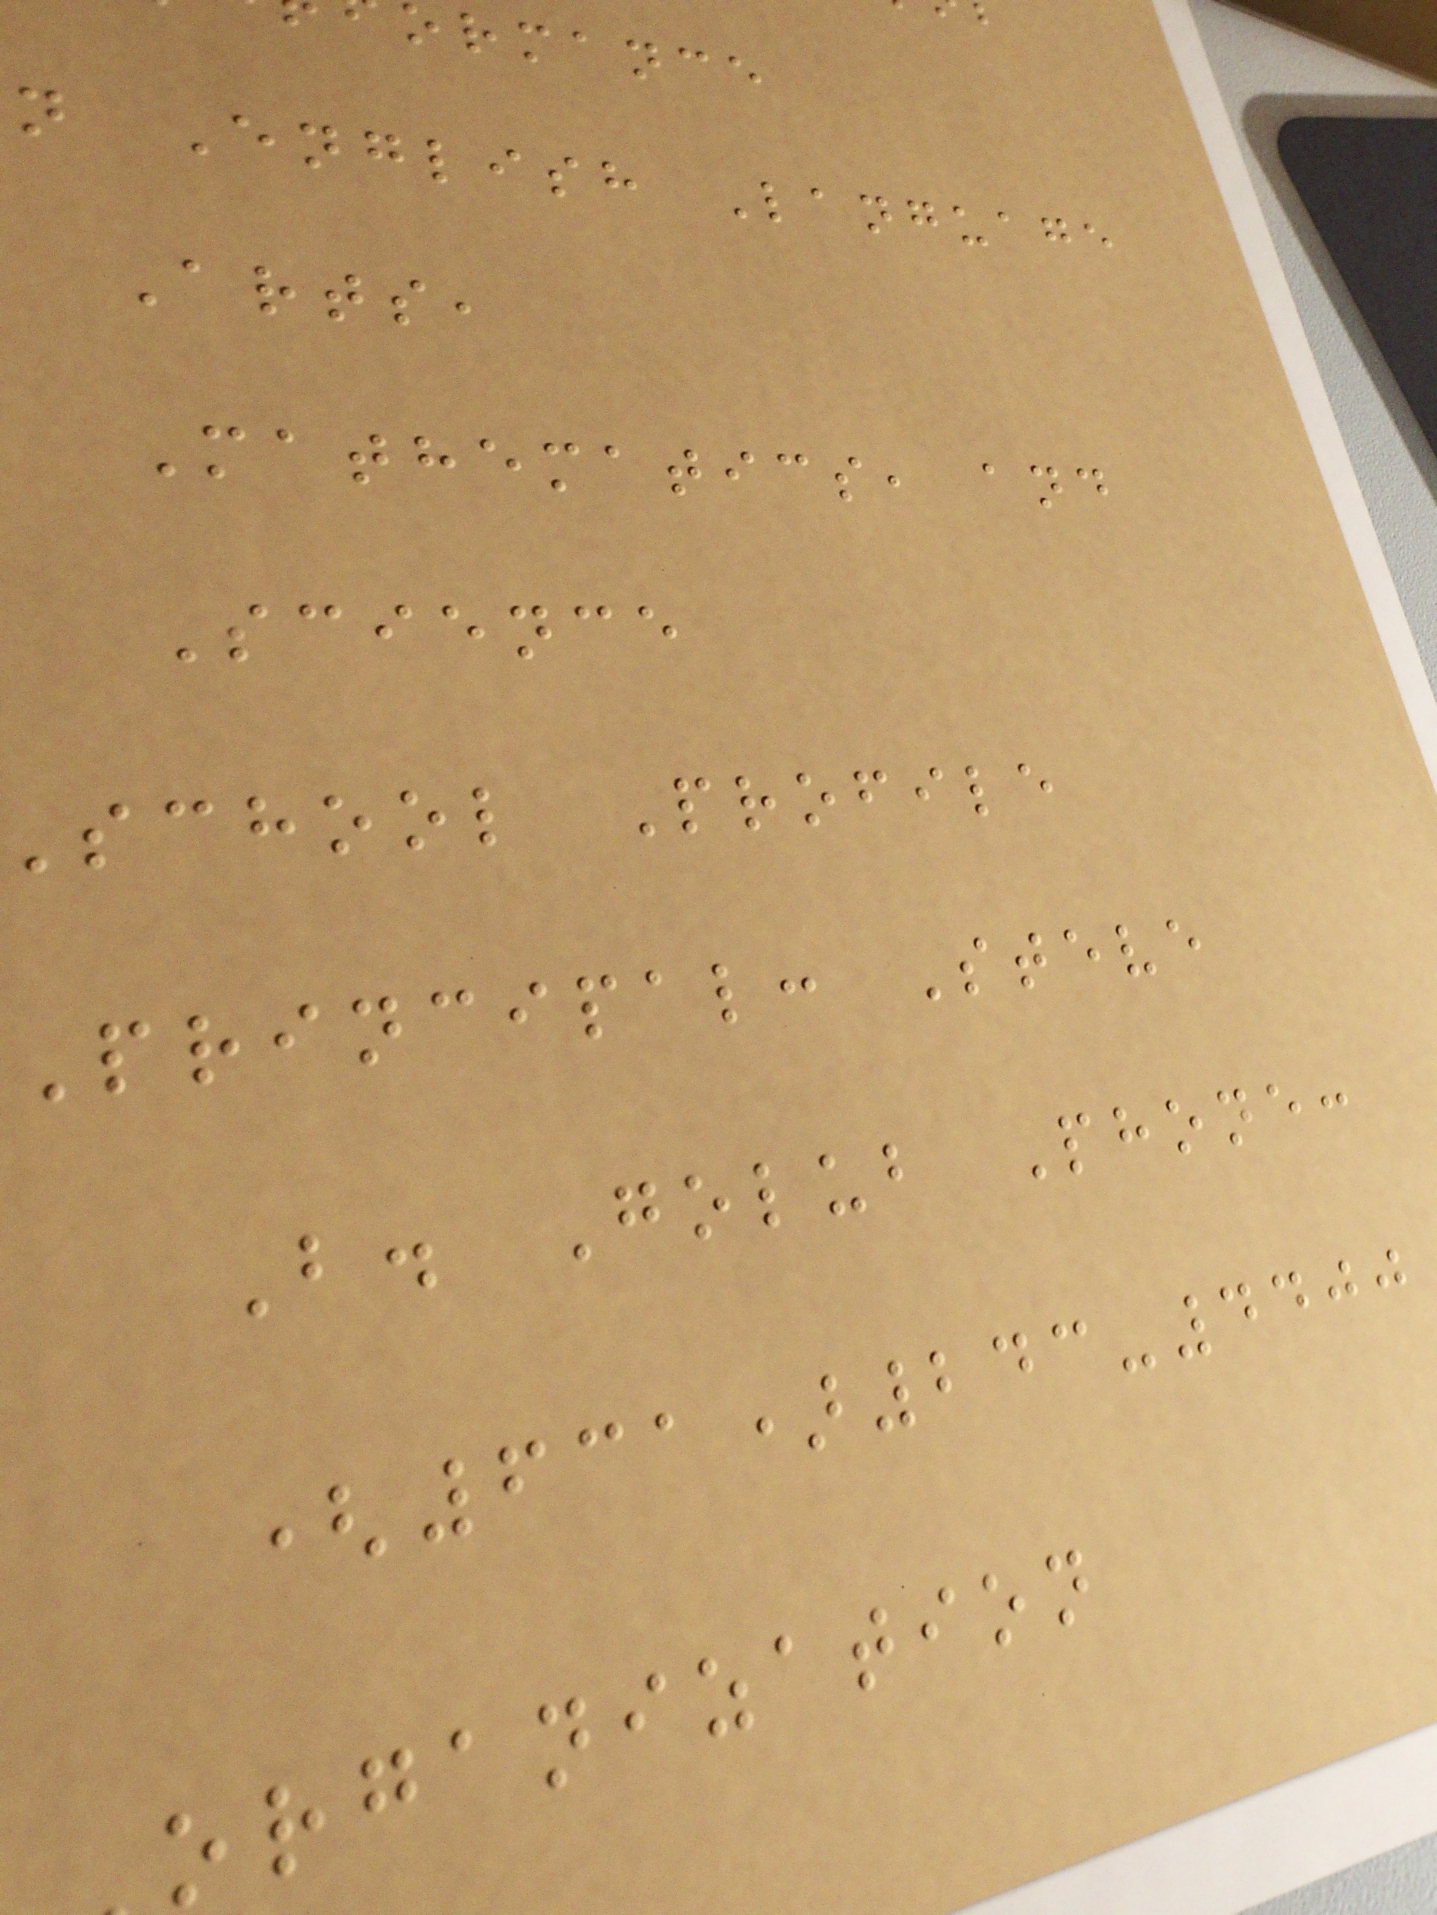rmance
n English Language
Arts,
Mathematics, and
Science
school Profile
Principal: Steve
B. Golub Phone:
(631)243-4400
organization
